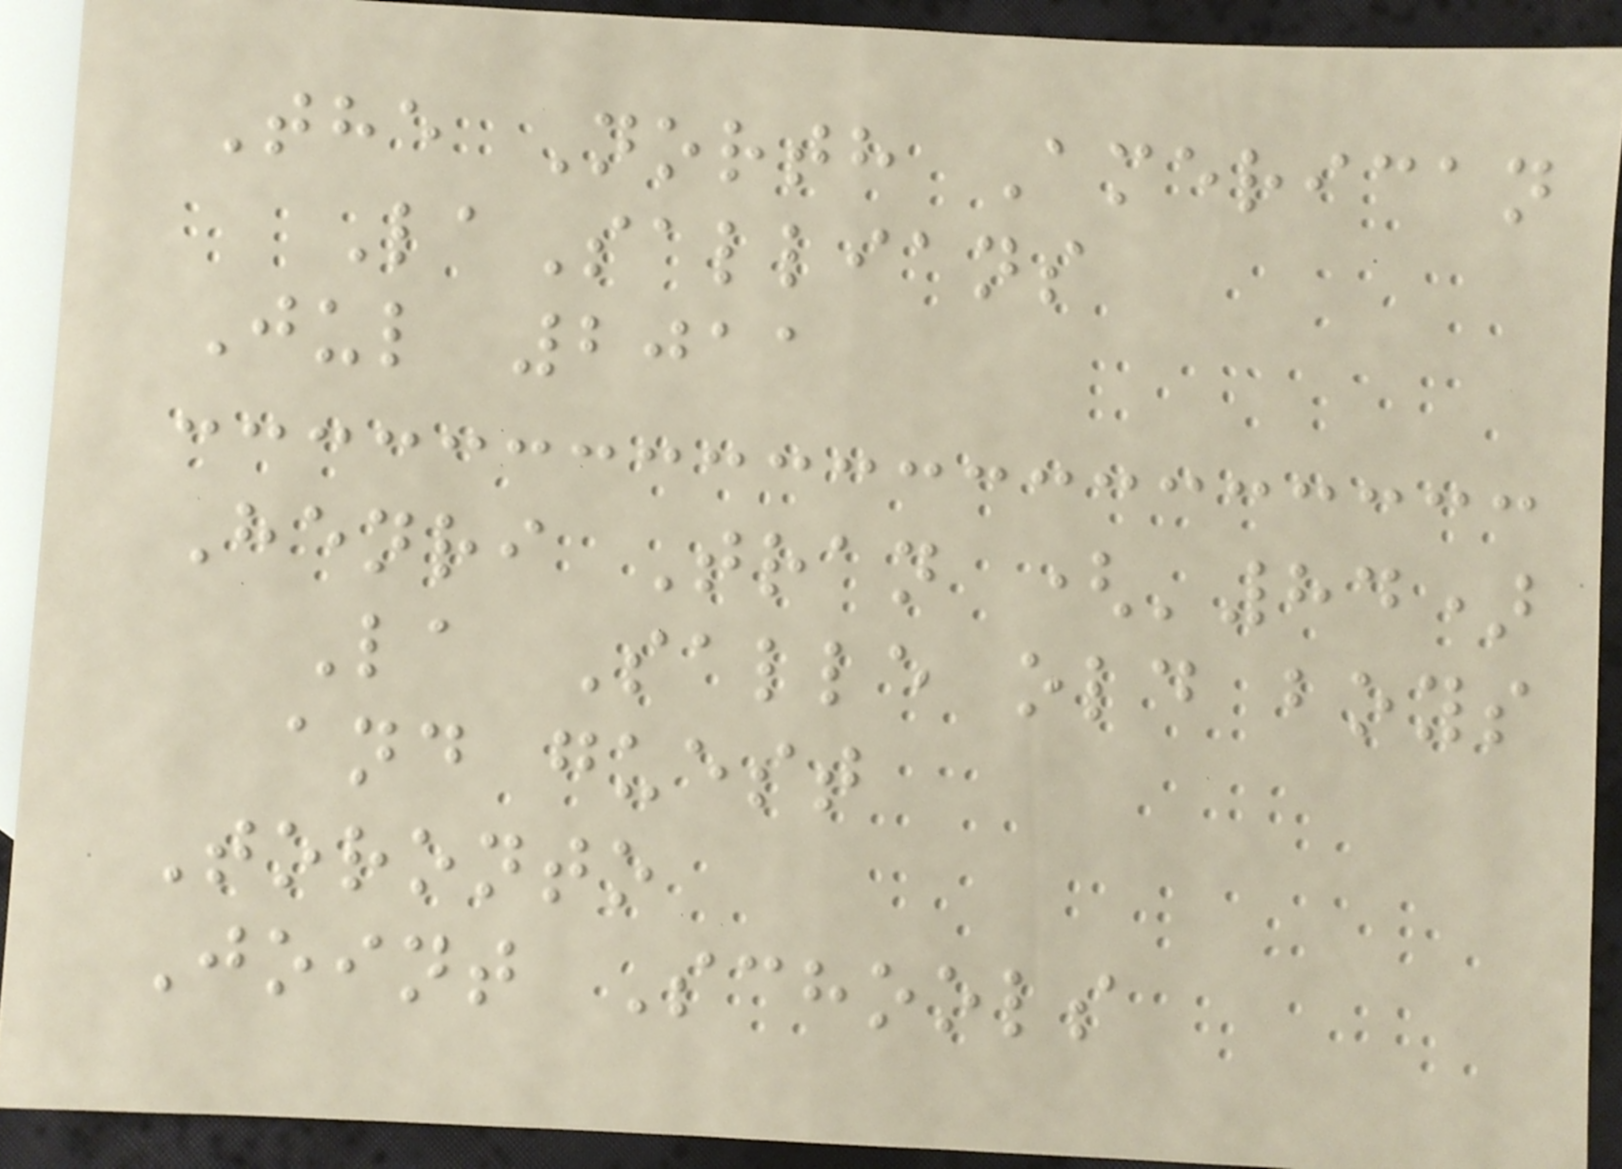The North American
LaSallians
Jul 2011
Henri Tran ('84)
La Salle old boys
and guest
Toronto
Joint Schools
